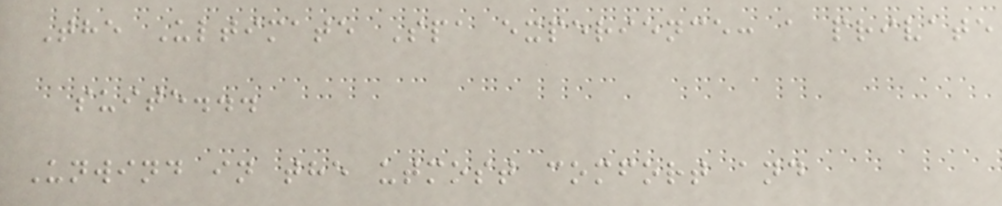The Ultimate Spa experience: a private
suite...
Unwind in the utmost comfort and
